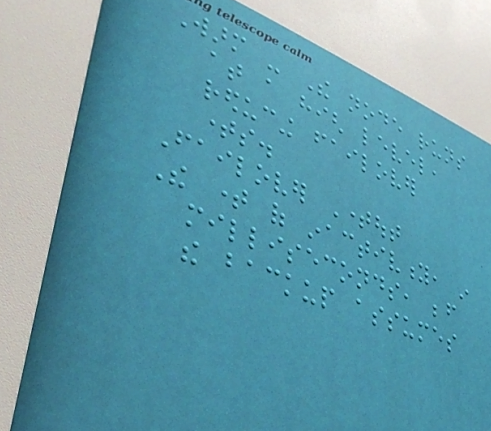Warm - The node runs
at a high level,
reducing failover
times.
Failover Timeout
The time of inactivity, in
milliseconds, before
the backup assumes
